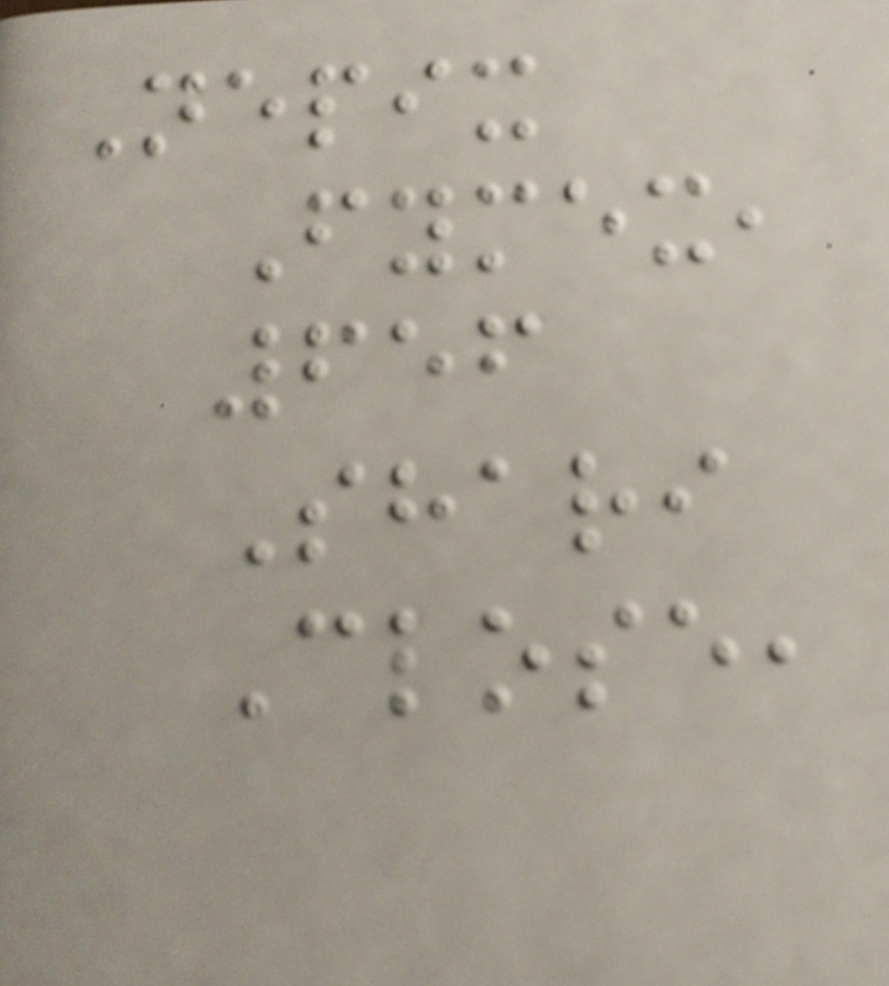Nepix
Fymex,
656
Shari
Close,
